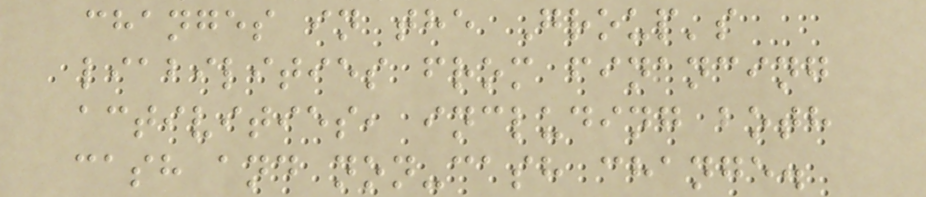changes in the Group's
liabilities from financing
activities, including both
cash and non-cash change.
